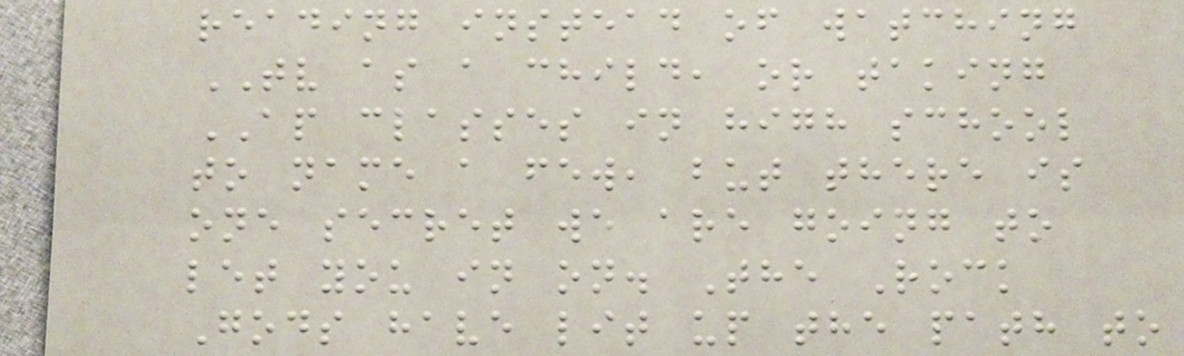reading instead of watching
TV as a child, or taking
AP classes in high school
to name a few, but there is
one secret we are going to
let you in on. The Rock
Gods have lit up the path to
